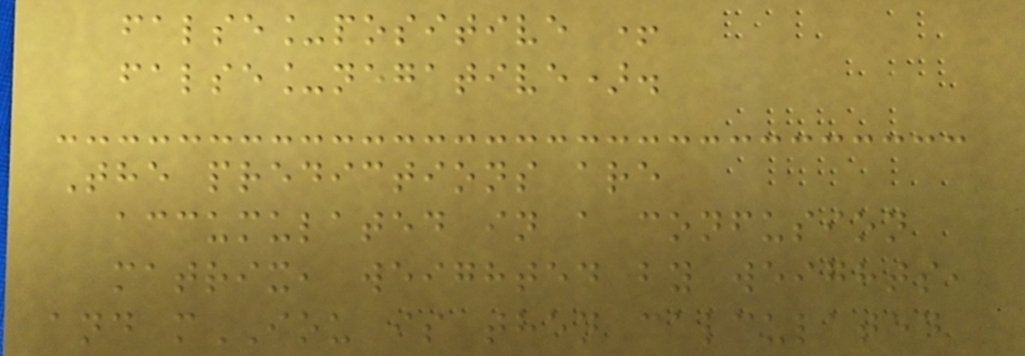false_positive +
false_negative).
The predictions are
accumulated in a confusion
matrix, weighted by weights,
and mIOU is then calculated
